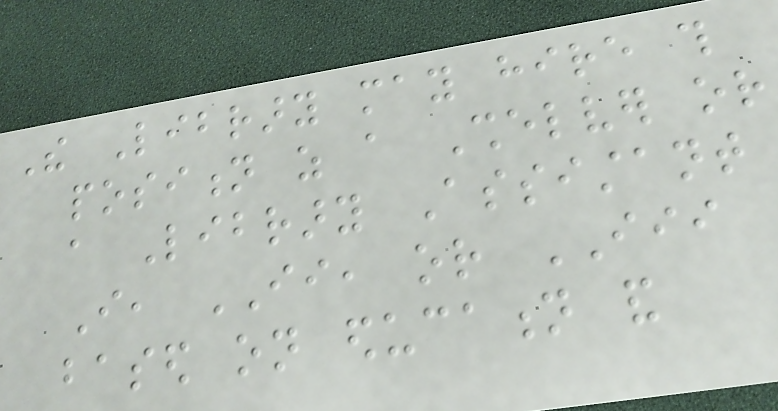The Library may hire this
position as a Shelver or
a Library Assistant
I, II, or III
based on education and
